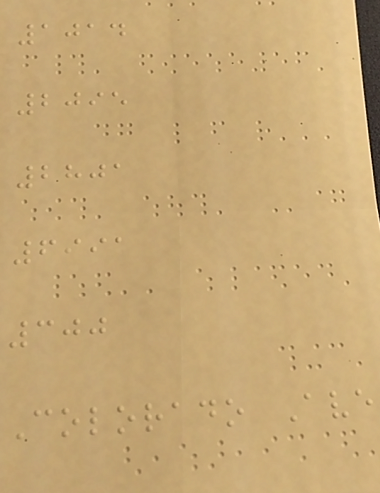1014
2095
2801
6991
300
Colorado Ave
